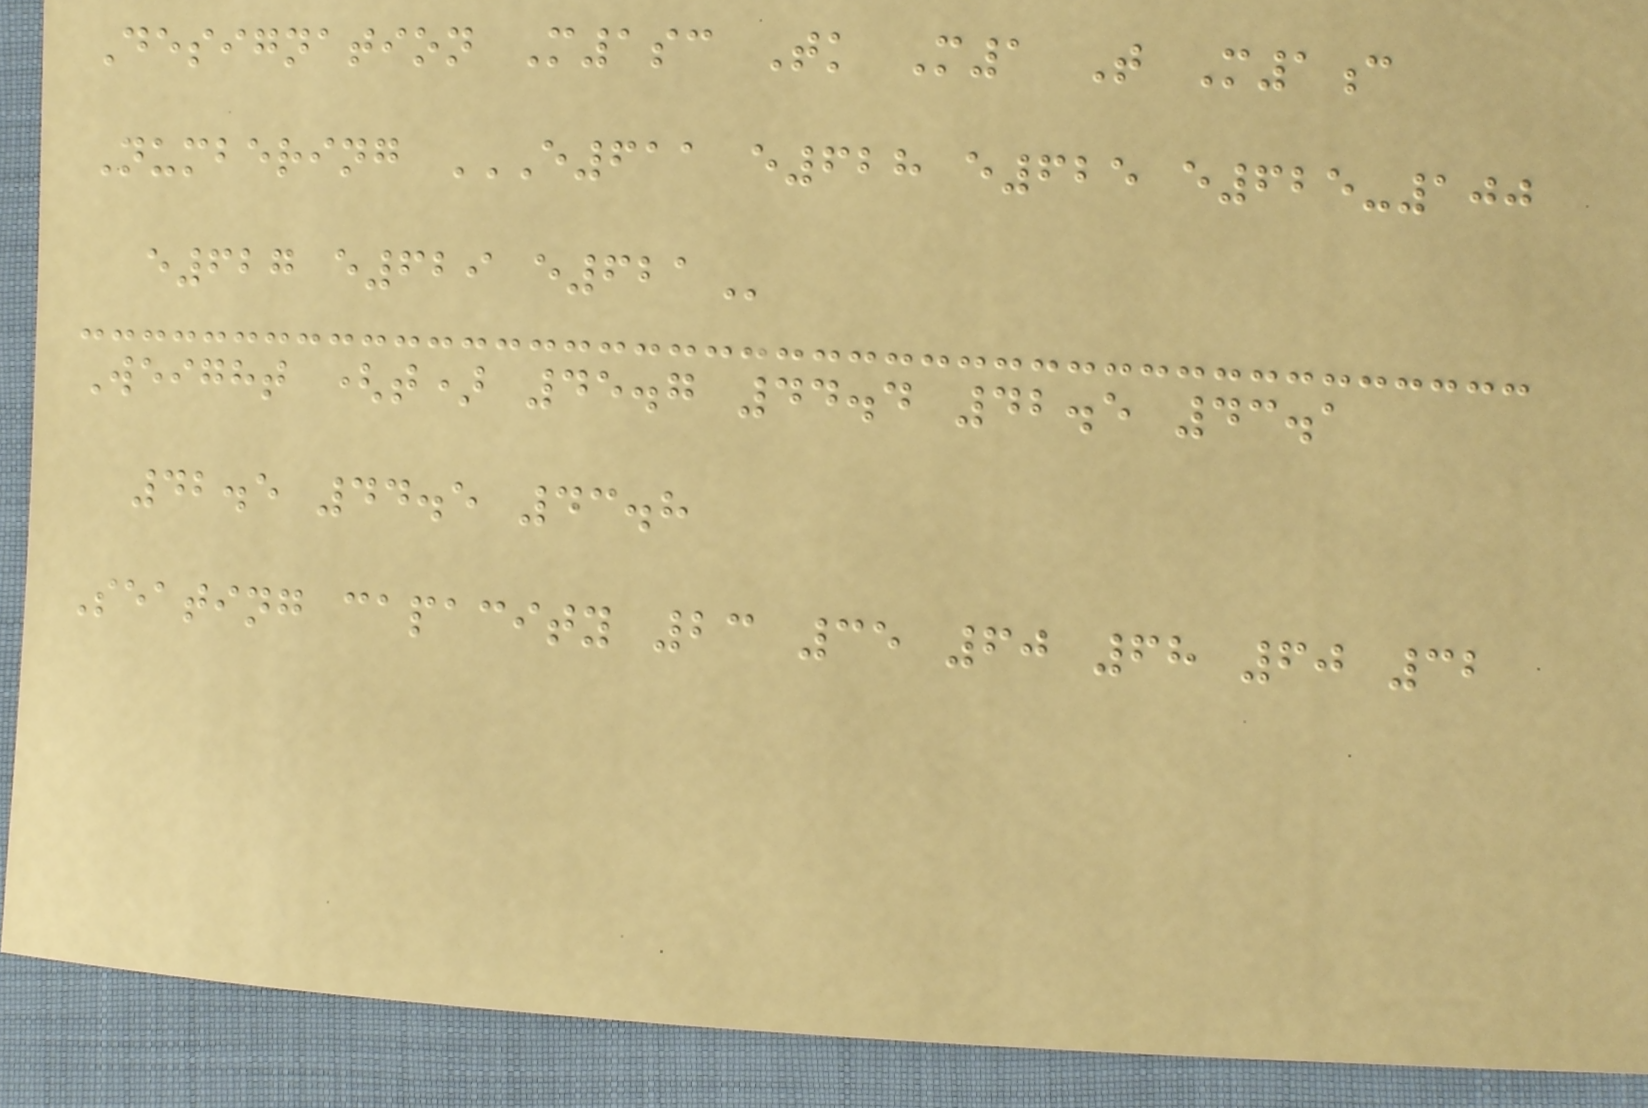Designation M1sc Tk M1 T M1c
Numbering E611 E628 E625 E625-100
E627 E629 E621
Weight (t) 45.7 44.4 42.5 43.1
42.5 44.5 43.8
Seating capacity 23 35 60 68 60 32
